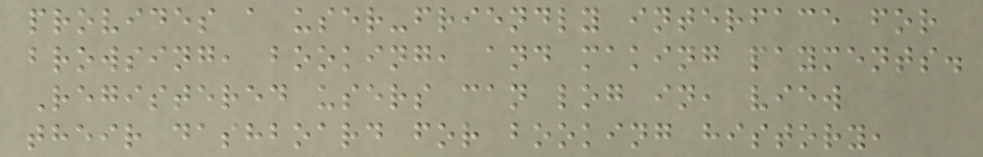provides a user-friendly interface for
browsing, booking, and making payments.
Registered users can log in, view
their dashboard for booking history,
